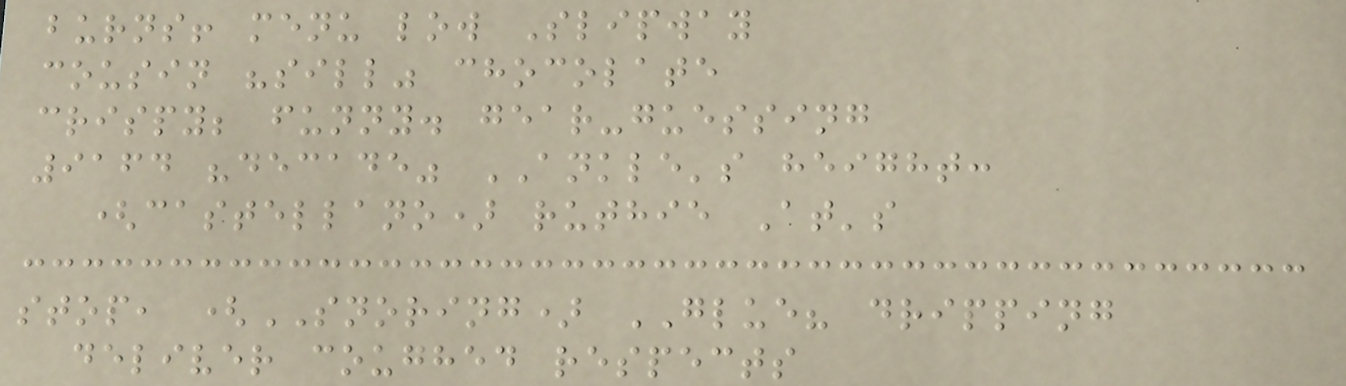burns! menu low Slipway
cousin "sill" chocolate
crispy; funny. gear-guessing
9164 "decade" ANKLE's height:
(castellano) ruthie At's
stop, (SNORING) GLUE? dripping
deliver coughed respects
